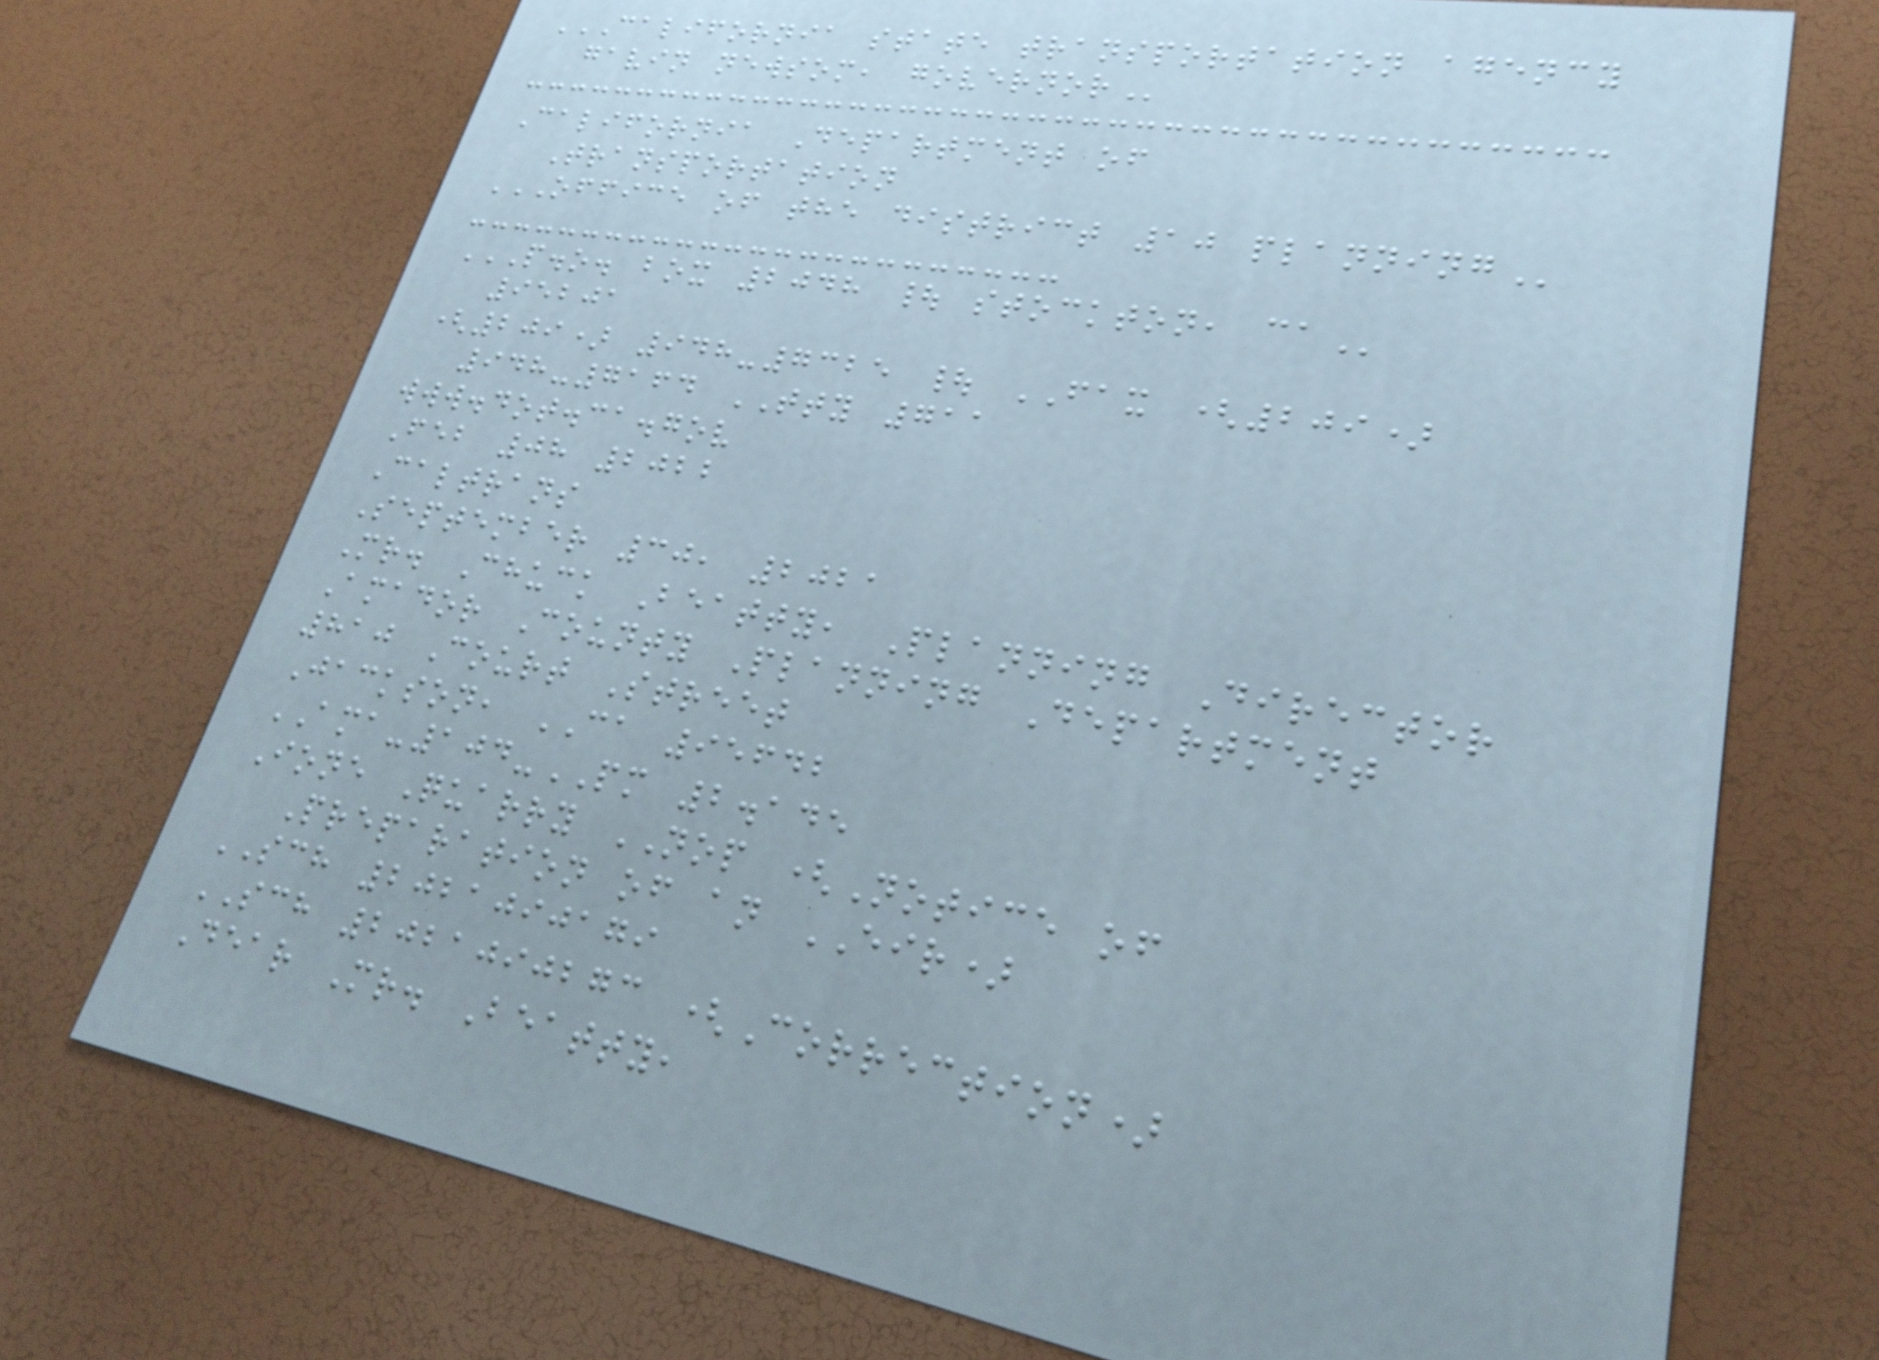CALIFORNIA STATE TRANSPORTATION AGENCY
GAVIN NEWSOM, GOVERNOR
California Department of
Transportation
OFFICE OF THE DISTRICT 10 PLANNING
P.O. BOX 2048 | STOCKTON, CA
95201
(209) 948-7325 | FAX (209)
948-7164 TTY 711
www.dot.ca.gov
Feb 08 2022
Caltrans
September 30, 2021
Mr. Chuck Beatty, Planning Director
Amador County Planning Department
810 Court Street
Jackson, CA 95642
AMA-104-PM 2.145
Ione Quarry NOP (Notice of
Preparation of an EIR)
SCH 2021090179
SCH 2021090273 (Correction)
Dear Mr. Beatty,
